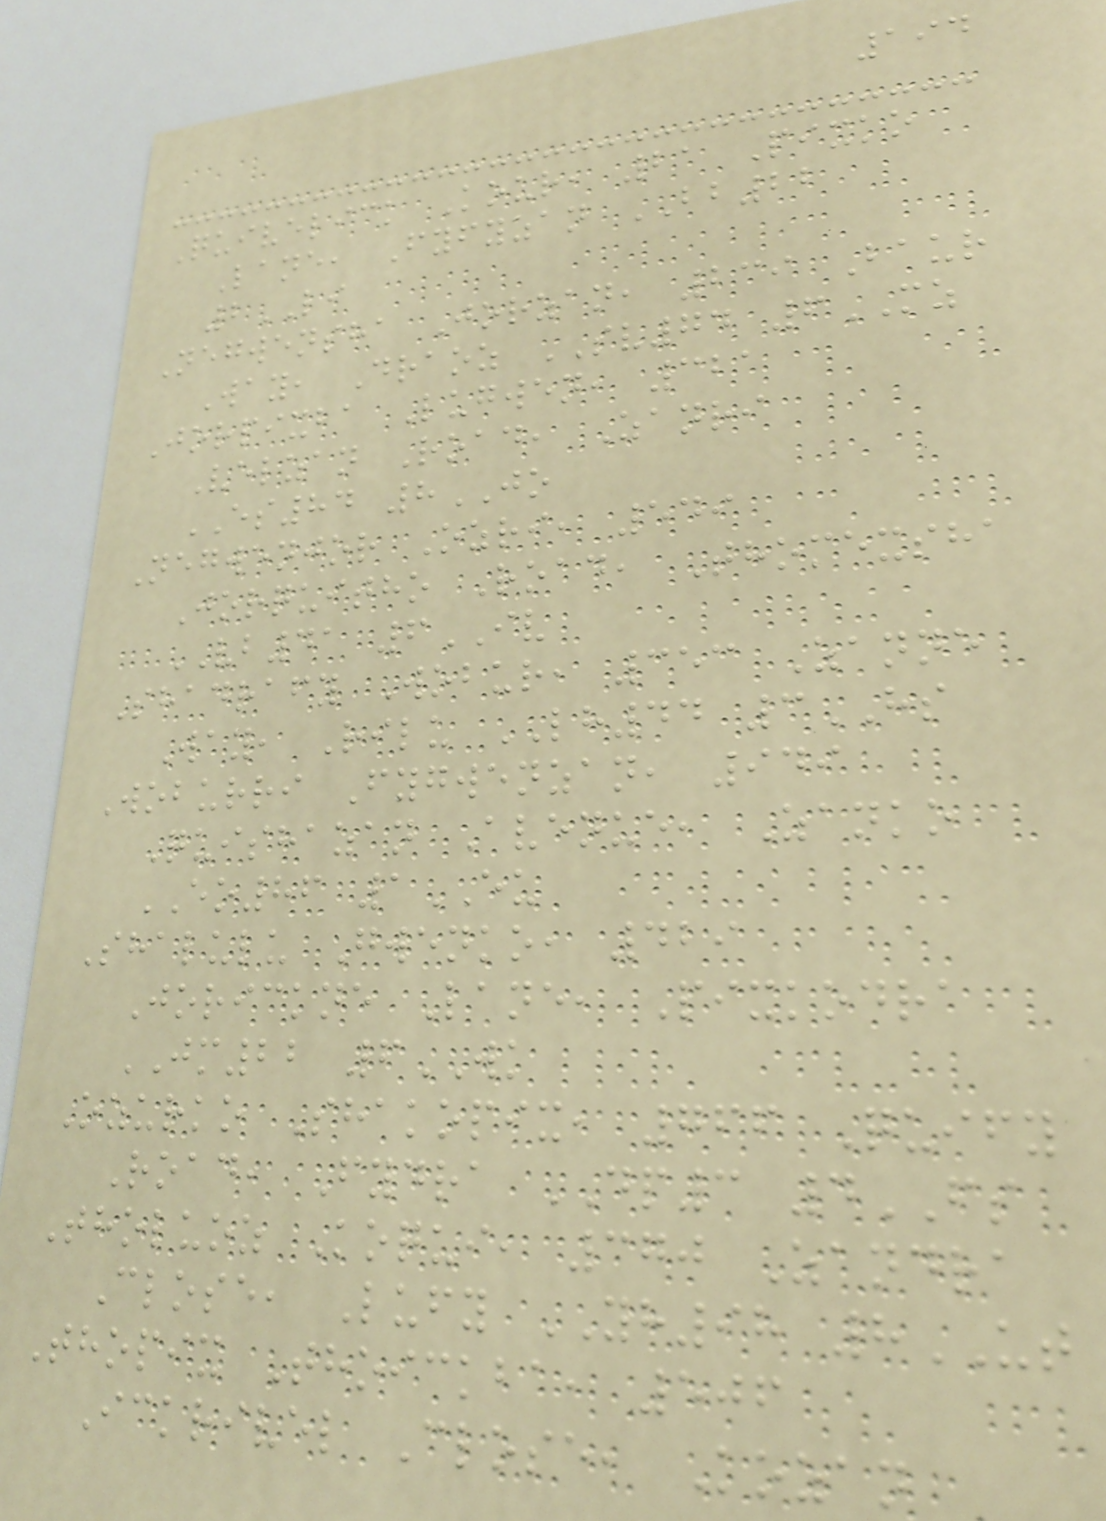194
Quivelick Kour, 21 Pixko
Lane, Fyfyzan BB22
2LI
Negwensha Jorzan, 239 Baur
Way, Draoz SV74 6MZ
Jorpixba Lugwen, 321
Velzan Road, Zanri
ES84 8JO
Negwenjor Ozri, 549
Jorquitho Road, Thomexsha
VB41 6IV
Shadrafy Wobur, 353 Zanne
Way, Rilu LH44 3HS
Woburri Fygwenzan, 949
Quishazan Avenue, Zanko
EO86 1EU
Shalulu Gwenko, 429
Jorickne Lane, Pixkodra
JM22 6WK
Ozurko Shakopix, 766 Quify
Road, Fydra DP3 4FS
Tholuoz Koqui, 370 Zandra
Close, Lufy YH98 8UT
Thopix Thoickba, 506
Ickrivel Close, Kozan
